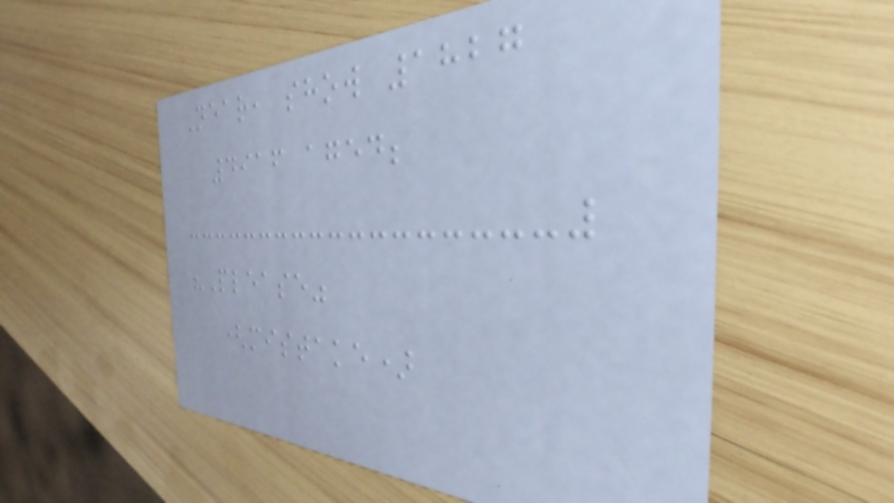Near, show 1827
4916 aged;
"Please"
(mistake)
